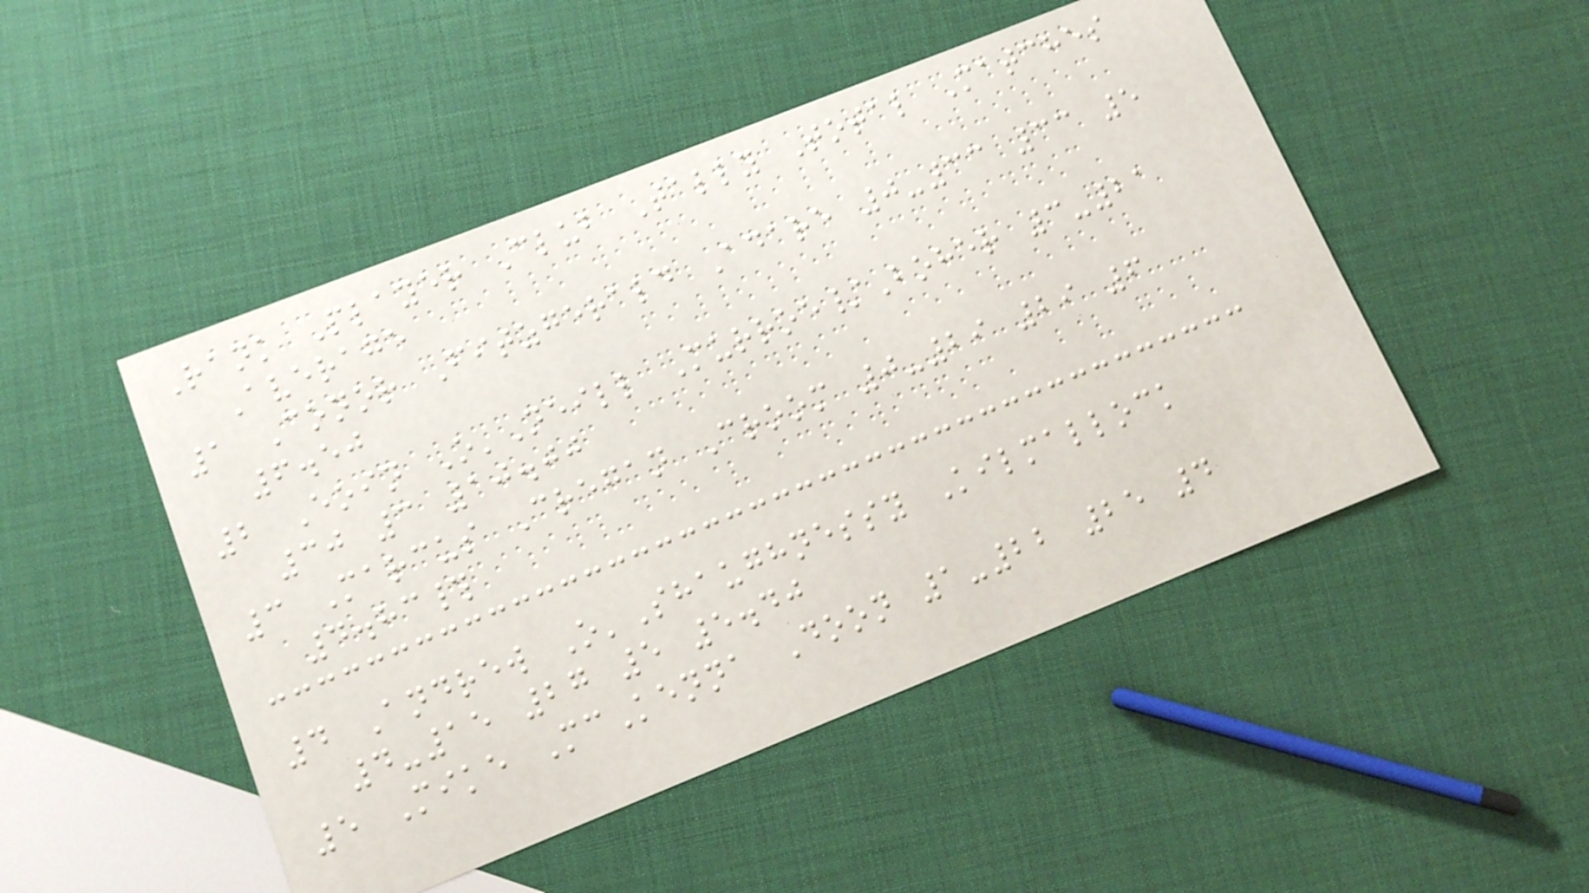Rank Player Club Tally Total Matches
Average
1 Conor Fitzgerald Adare 0-33 33 5
6.50
2 Eoin O'Neill Murroe/Boher 3-21
30 3 10.00
3 Marcus Cregan Croom 0-29 29 6
4.83#
4 Andrew O'Shaughnessy Kilmallock
4-15 27 5 5.40
5 Mike McKenna Doon 1-22 25 4
